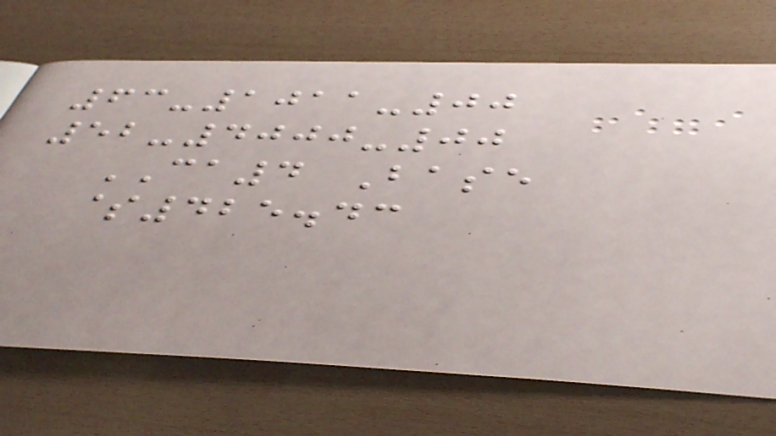63-1011-00
52-4000-00
CA4 Base
$425.43
